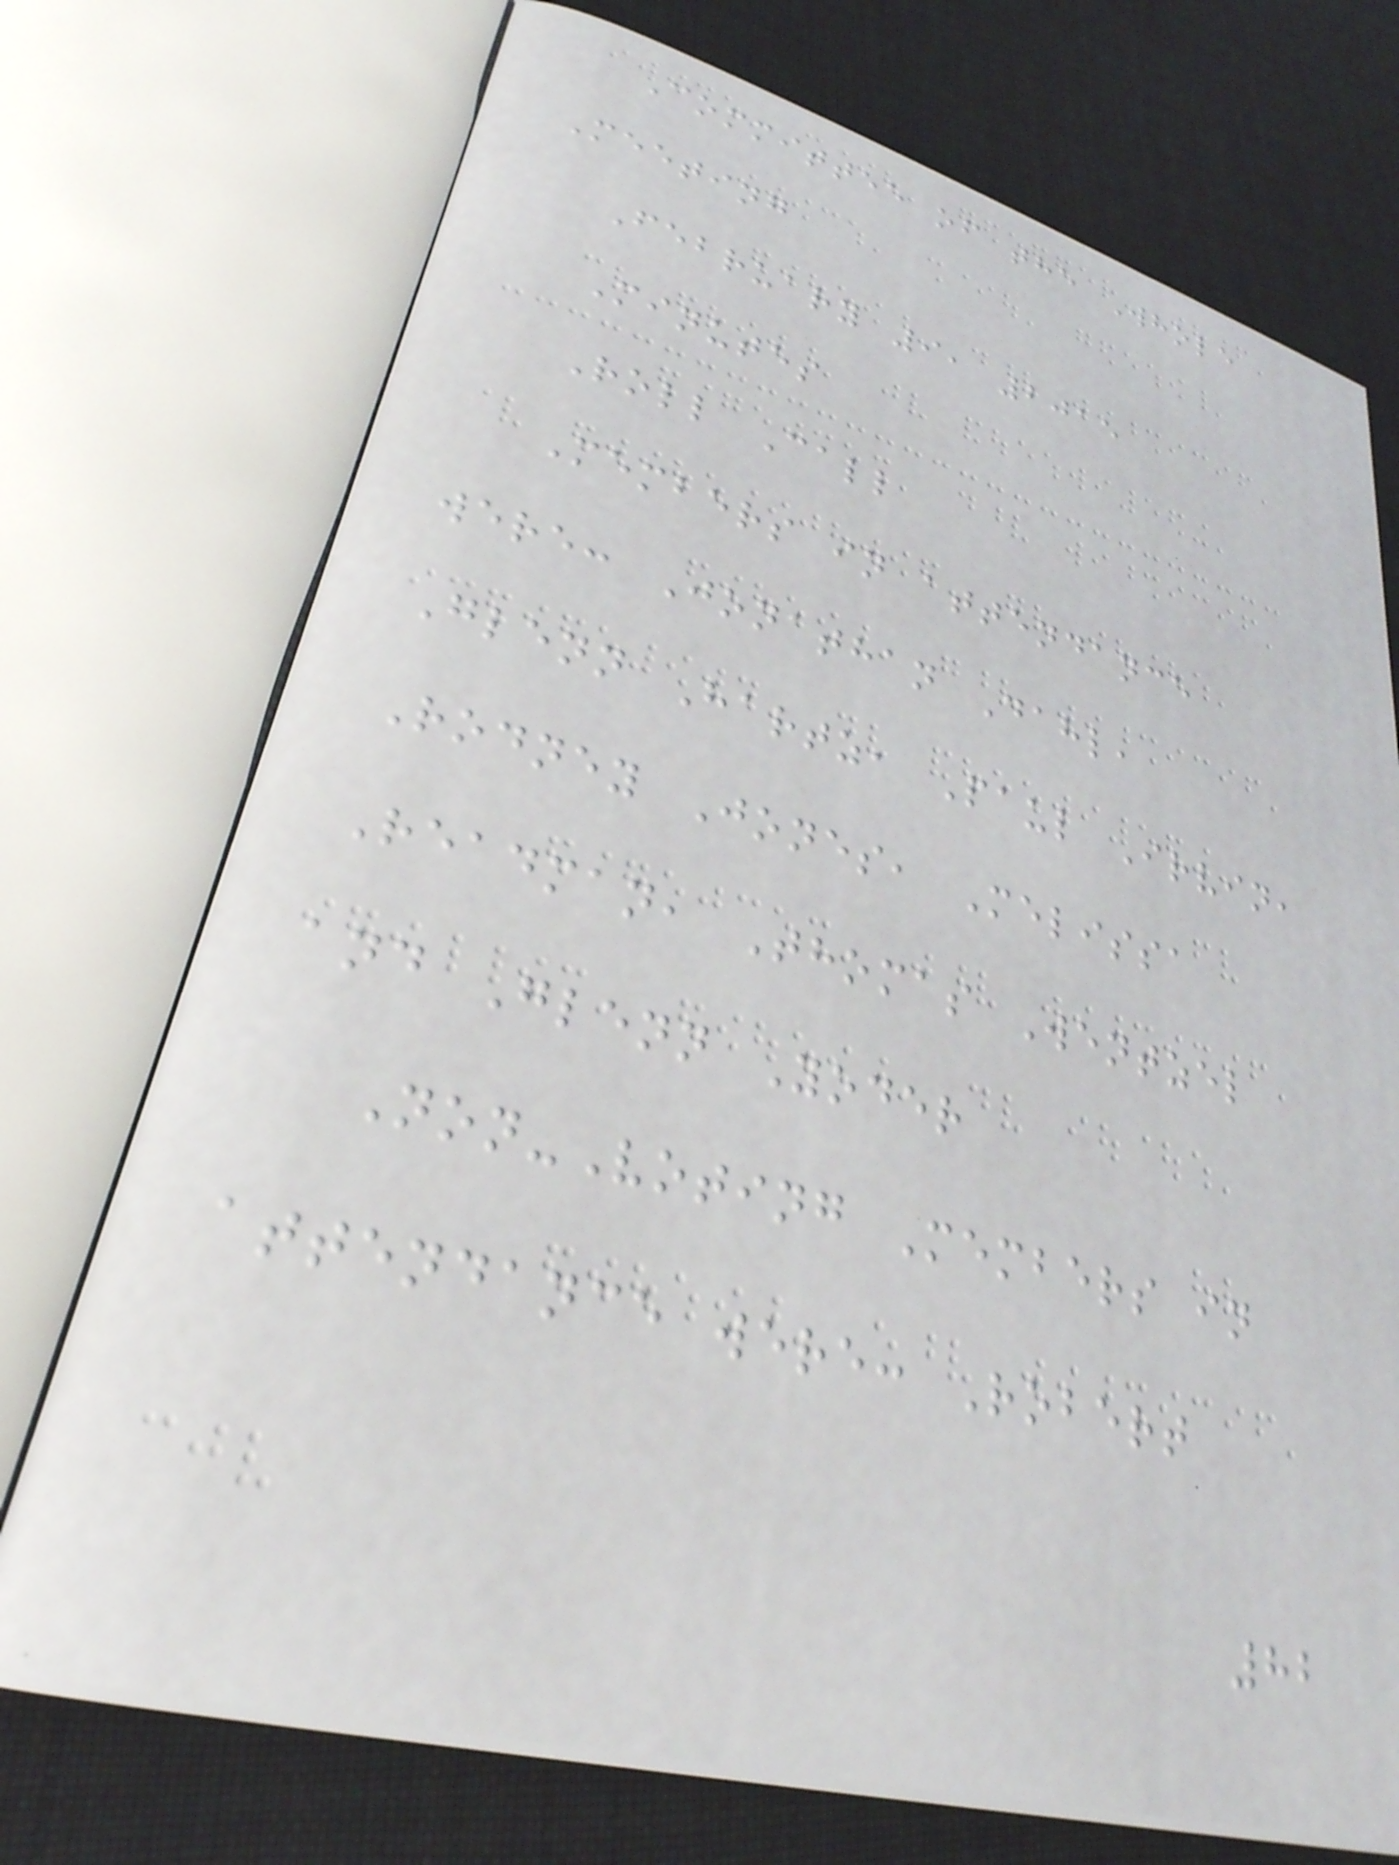Committee of the Whole
Meeting
February 9, 2015
Minutes
Roll Call
Members in attendance
were: Jonathan Dahl,
Glenn Hartz, Paul Irvin,
Rodney Jones, Melissa
Readman, Thomas Wentzel
and Glenn Yoder
Non-Voting Members in
attendance were: Robert
82
